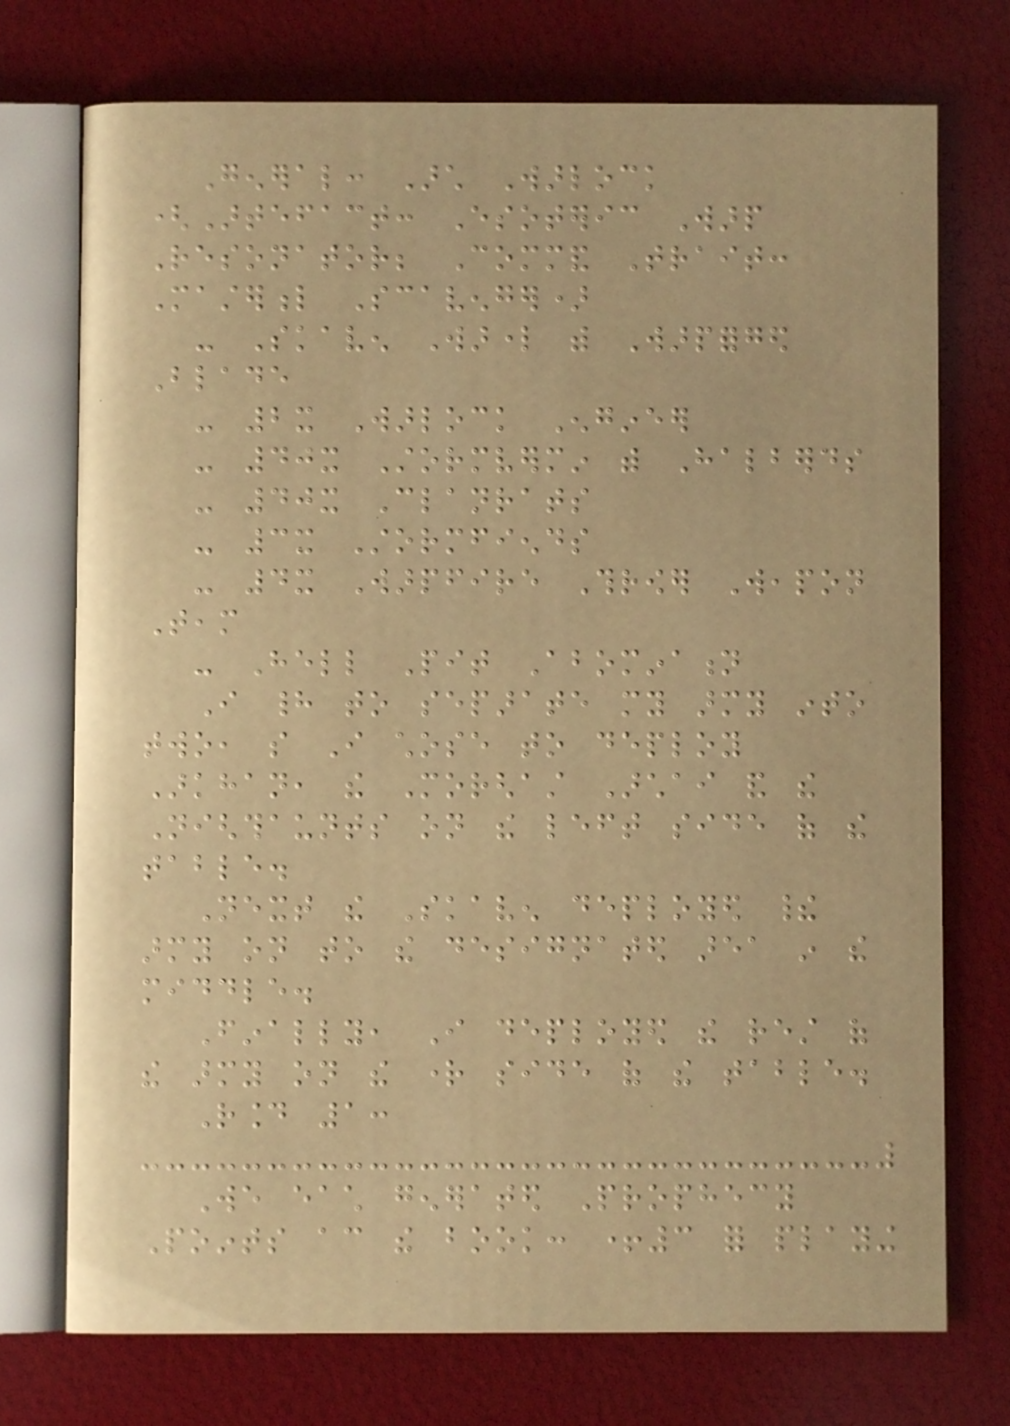General: Arch Warlock
(Artefact: Esoteric Warp
Resonator; Command Trait:
Masterful Scavenger)
- Skaven Warlord with Warpforged
Blade
- 2x Warlock Engineer
- 40x Stormvermin with Halberds
- 40x Clanrats
- 3x Stormfiends
- 4x Warpfire Thrower Weapon
Team
- Hell Pit Abomination
I had to separate my army into
two, so I chose to deploy
Arkhan, the Morghast Archai and the
Nighthaunts on the left side of the
table.
Next the Skaven deployed their
army on to the designated area in the
middle.
Finally, I deployed the rest of
the army on the right side of the table.
Round 1:
We each generated Prophecy
Points according the book: +3 for playing
